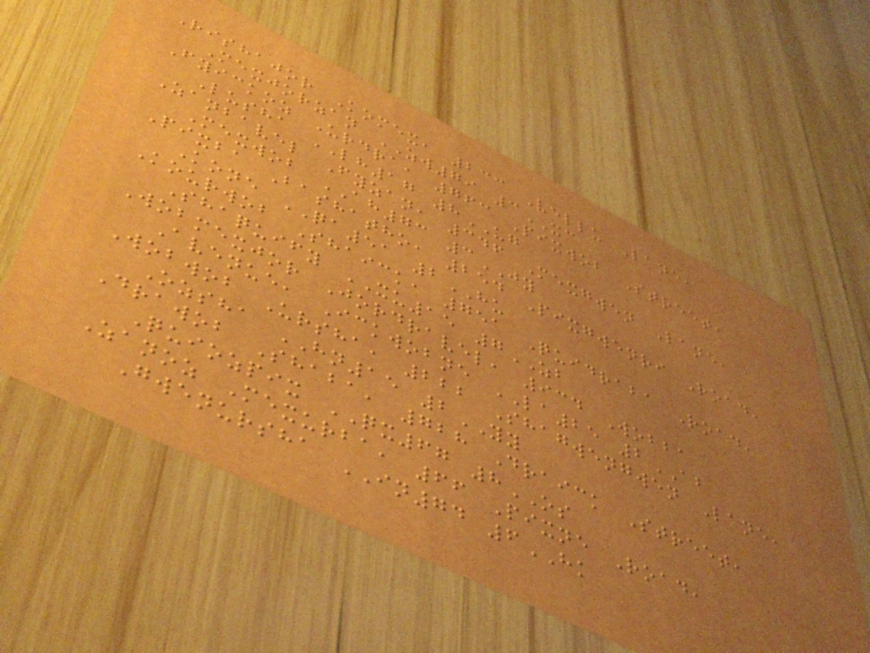Rishajor Komex, 233 Vellu Lane,
Mexjorzan ZW79 3XC
Fyickoz Urdra, 763 Pixwob Street,
Lusha LH17 8UG
Zanbavel Fyzan, 346 Mexgwen Lane,
Mexwob AH73 3JY
Pixba Bashatho, 254 Pixgwenri Road,
Kone QA51 2HU
Kourwob Shaick, 751 Quidraba Road,
Shaquify XU15 7ZB
Wobmexjor Jordravel, 934 Wobba
Avenue, Ickwobne LA25 2AB
Wobwob Ursha, 222 Shagwengwen Lane,
Ozsha HN15 2YY
Drawob Shaba, 728 Draick Street,
Quiozpix QX67 8OS
Zanoz Mexurba, 66 Pixne Road,
Gwenursha IN74 6HK
